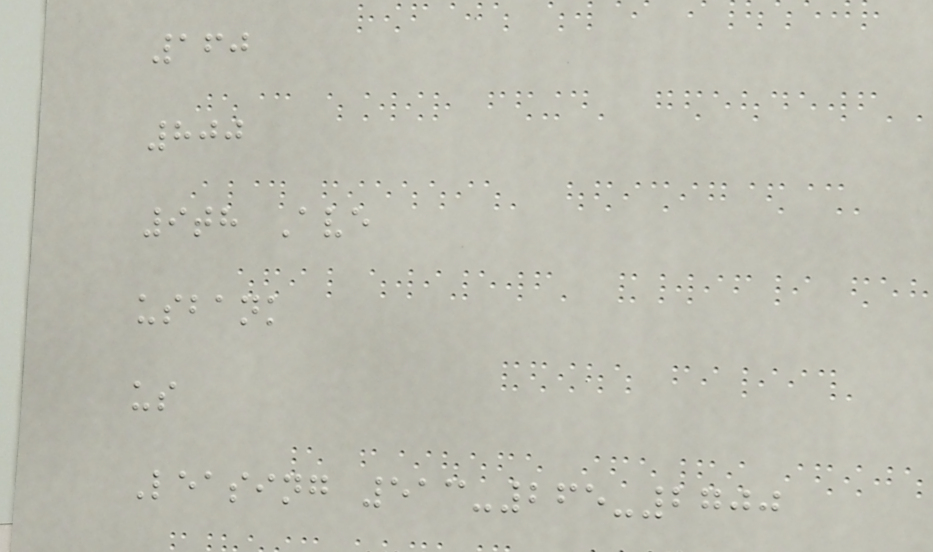160
800
9th Ave
usbank
us
Leasing 513-265-2700
